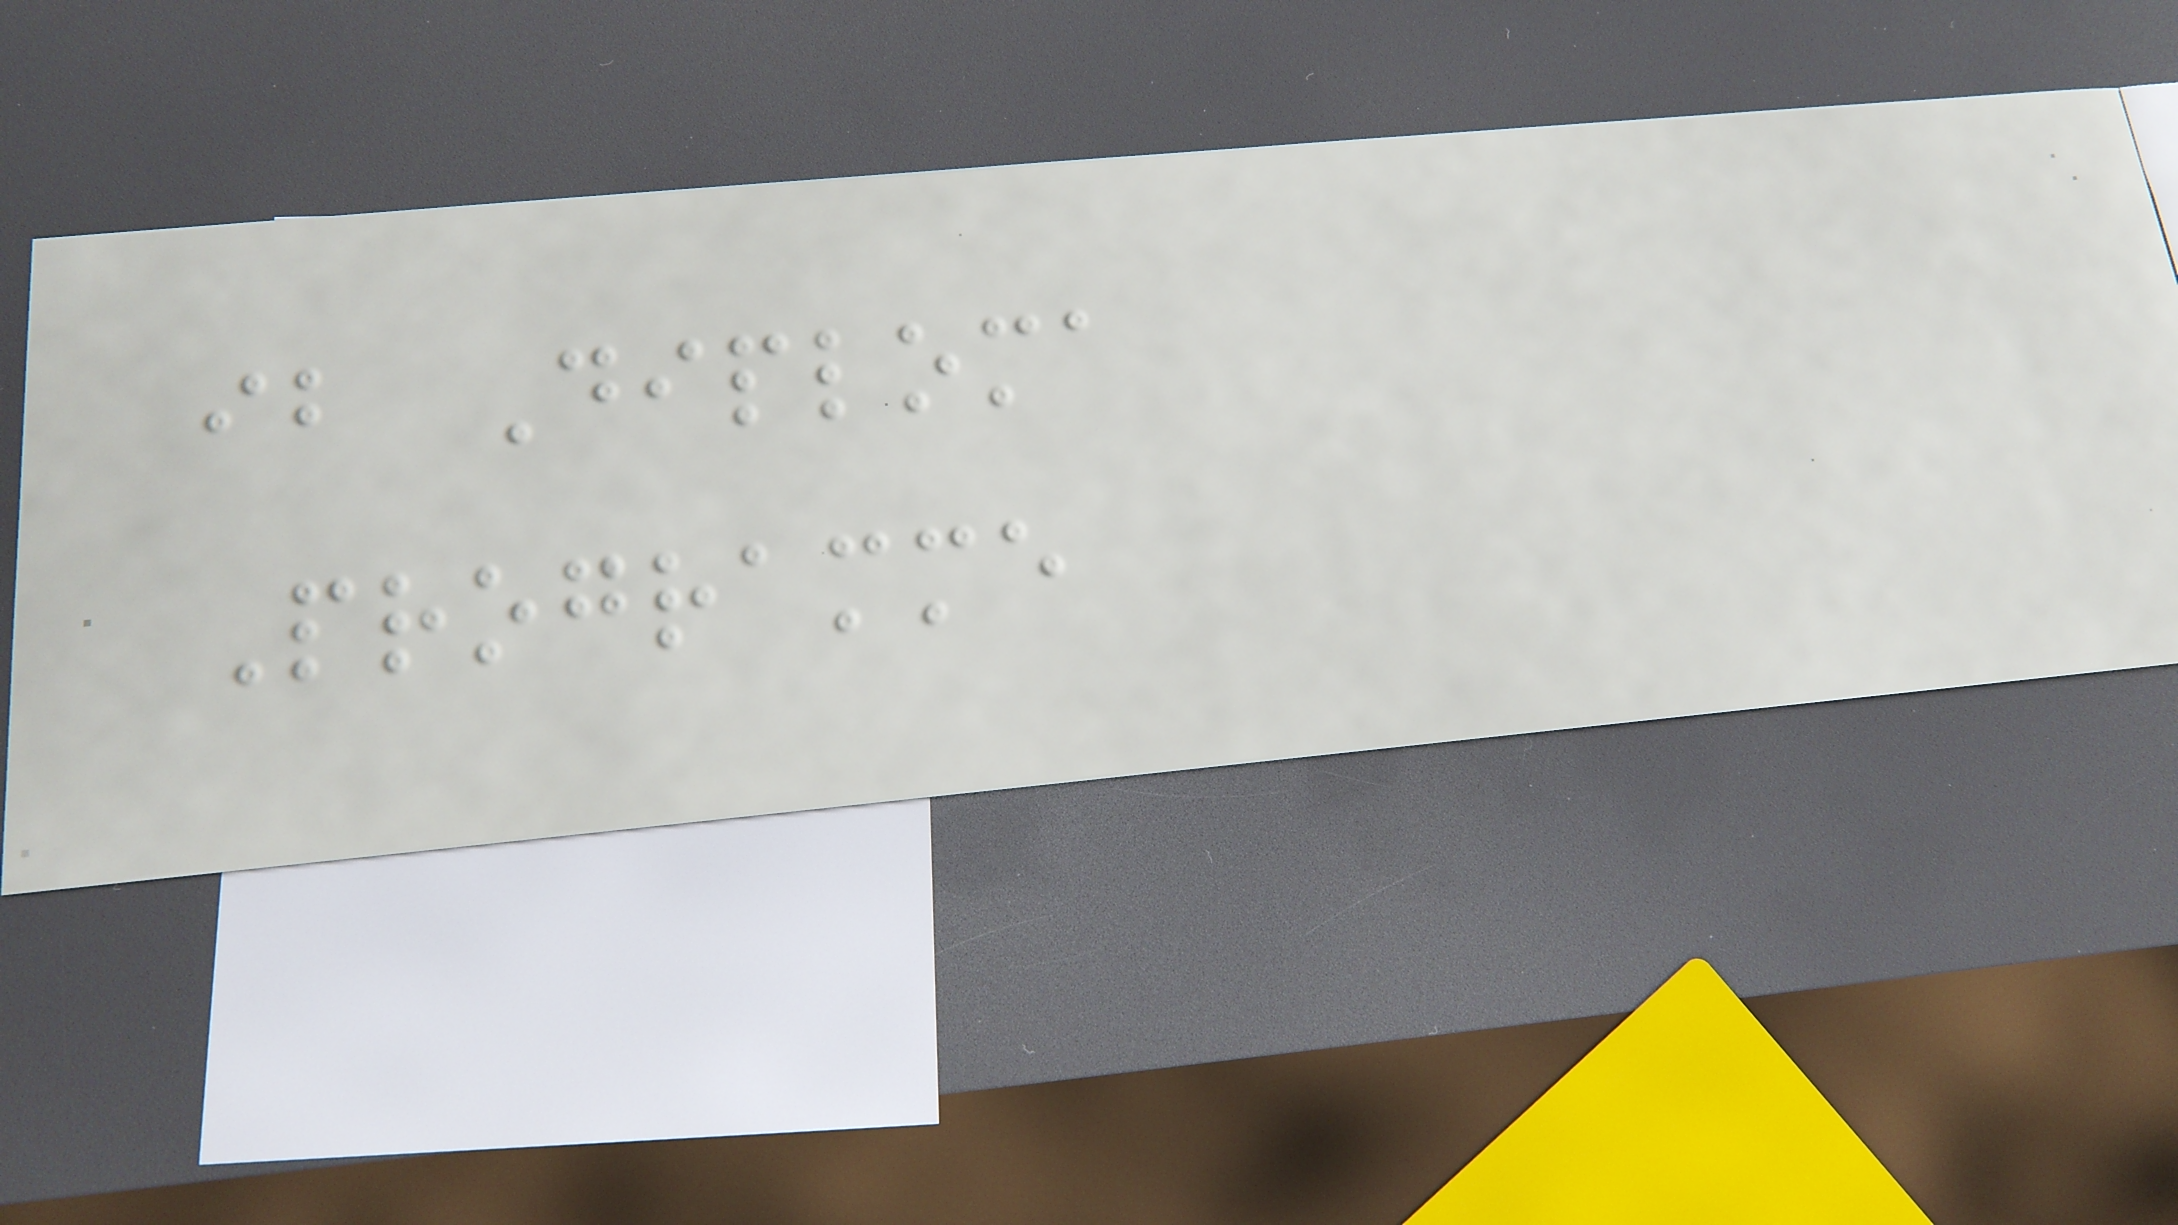ib Diploma
Programme
